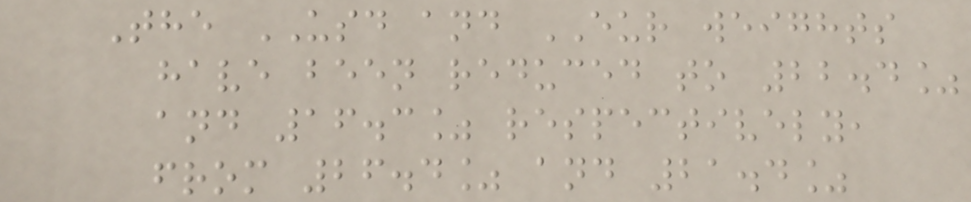The USD and EUR weights
have been reduced to 22.4%
and 16.3% respectively,
from 26.4% and 21.4%
